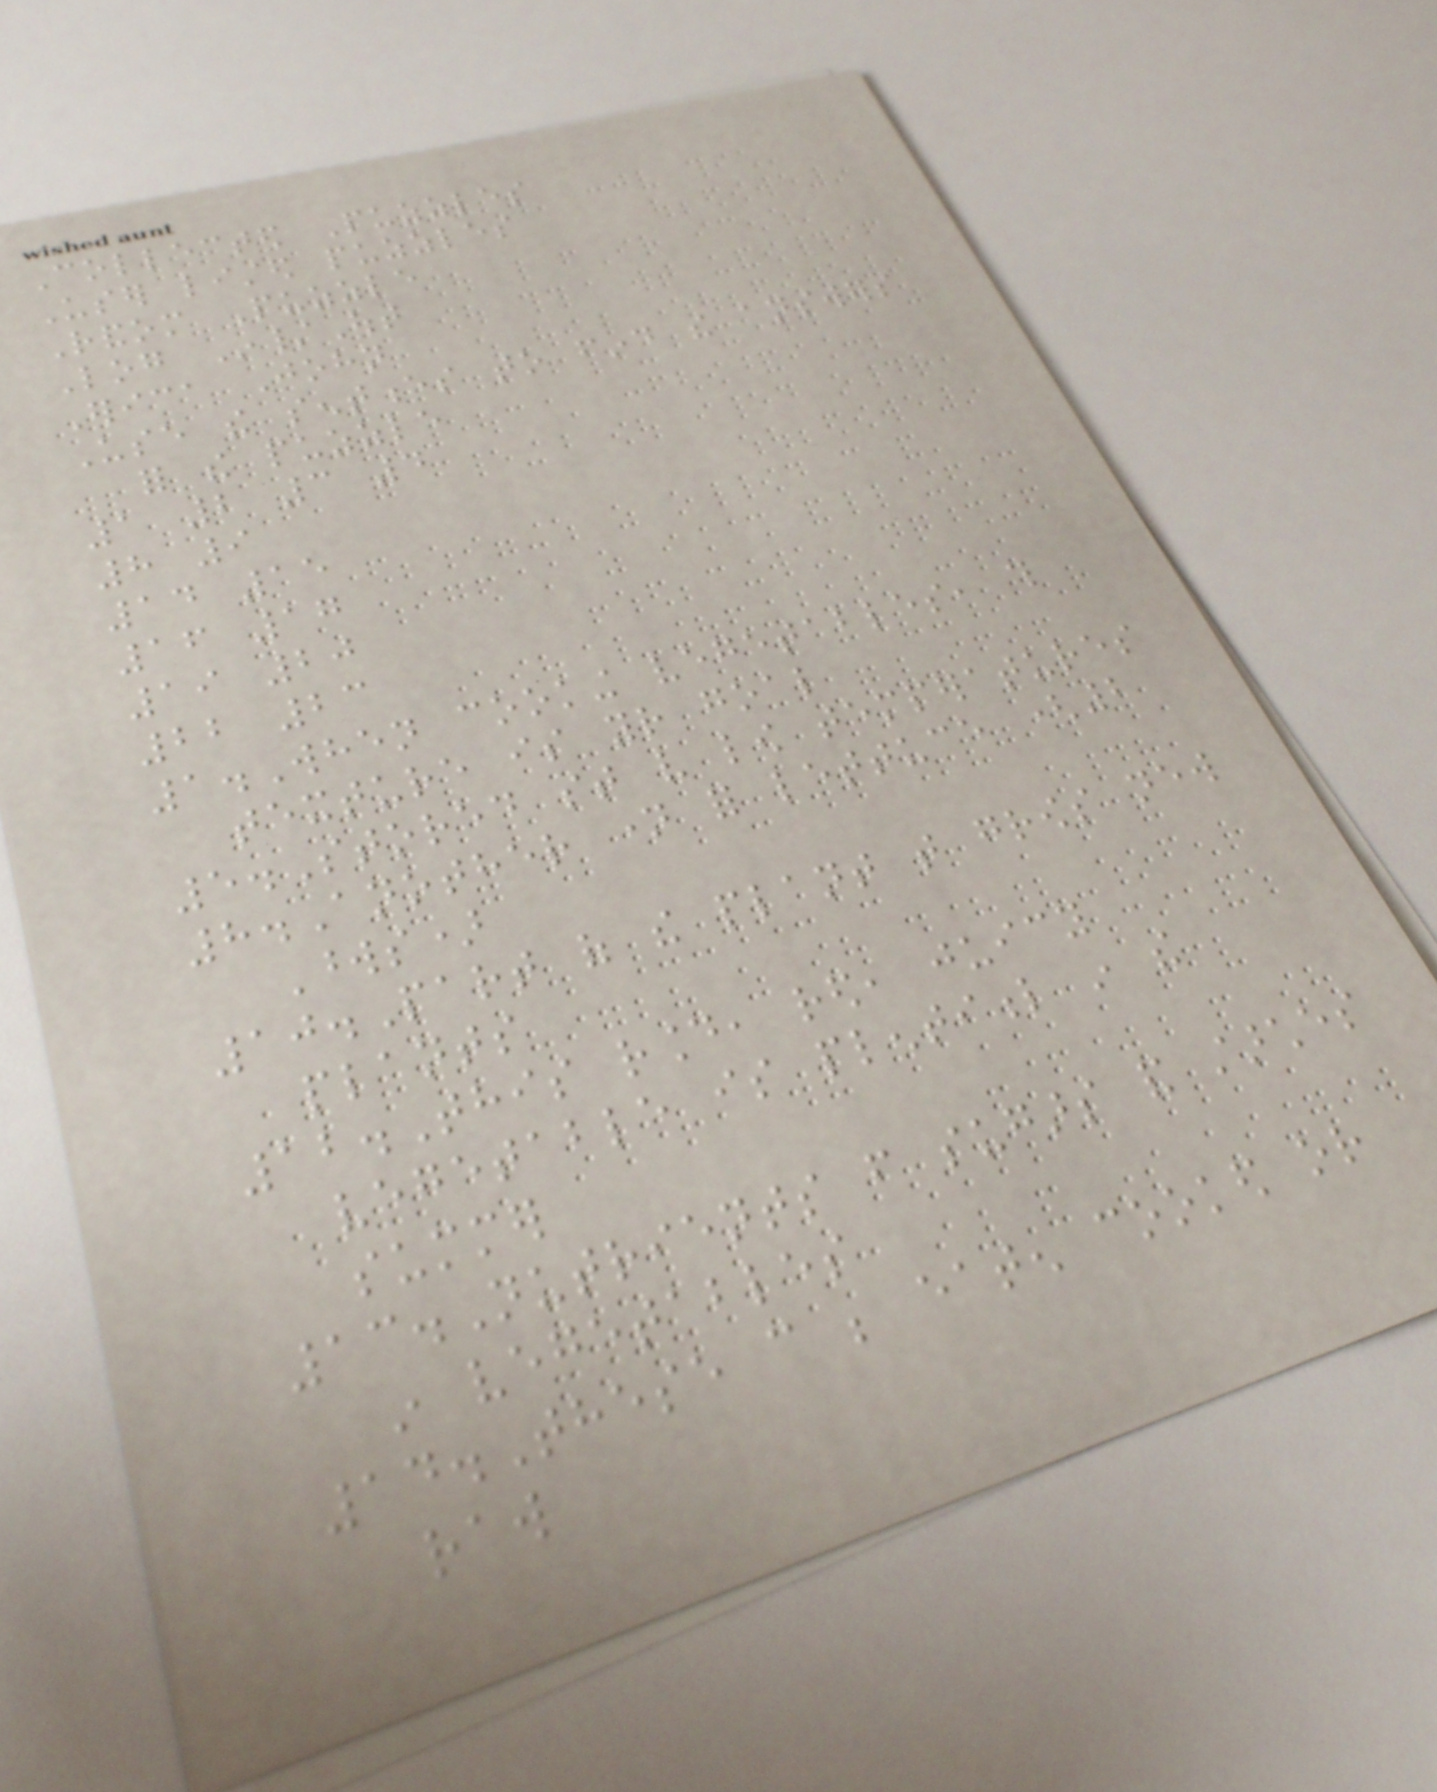Collected Puzzles
User listed puzzles
Random Puzzle
Log In/Out
Erica John
Use the sentences to find the answers
for the puzzle
1 2 3 4
8 9
14 15
16 17
19 20
22 23
1.When cooking vegetables, this
texture is your goal
5.Stored st very low temperatures
8.Another name for lettuce (2
Words)
10.Part of the plant that grows new
plants
12.This round, red, juicy
vegetable is plentiful in the
summer
13.Nutrients from sugars and starches
in vegetables
14.These can be eaten cooked or
raw
